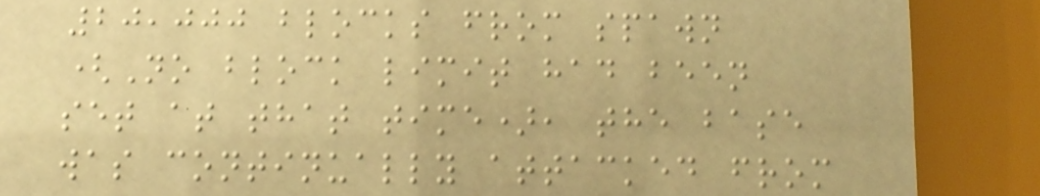20,000 blocks from spawn
(No block limit had been
set at that time), the base
was continually attacked from
